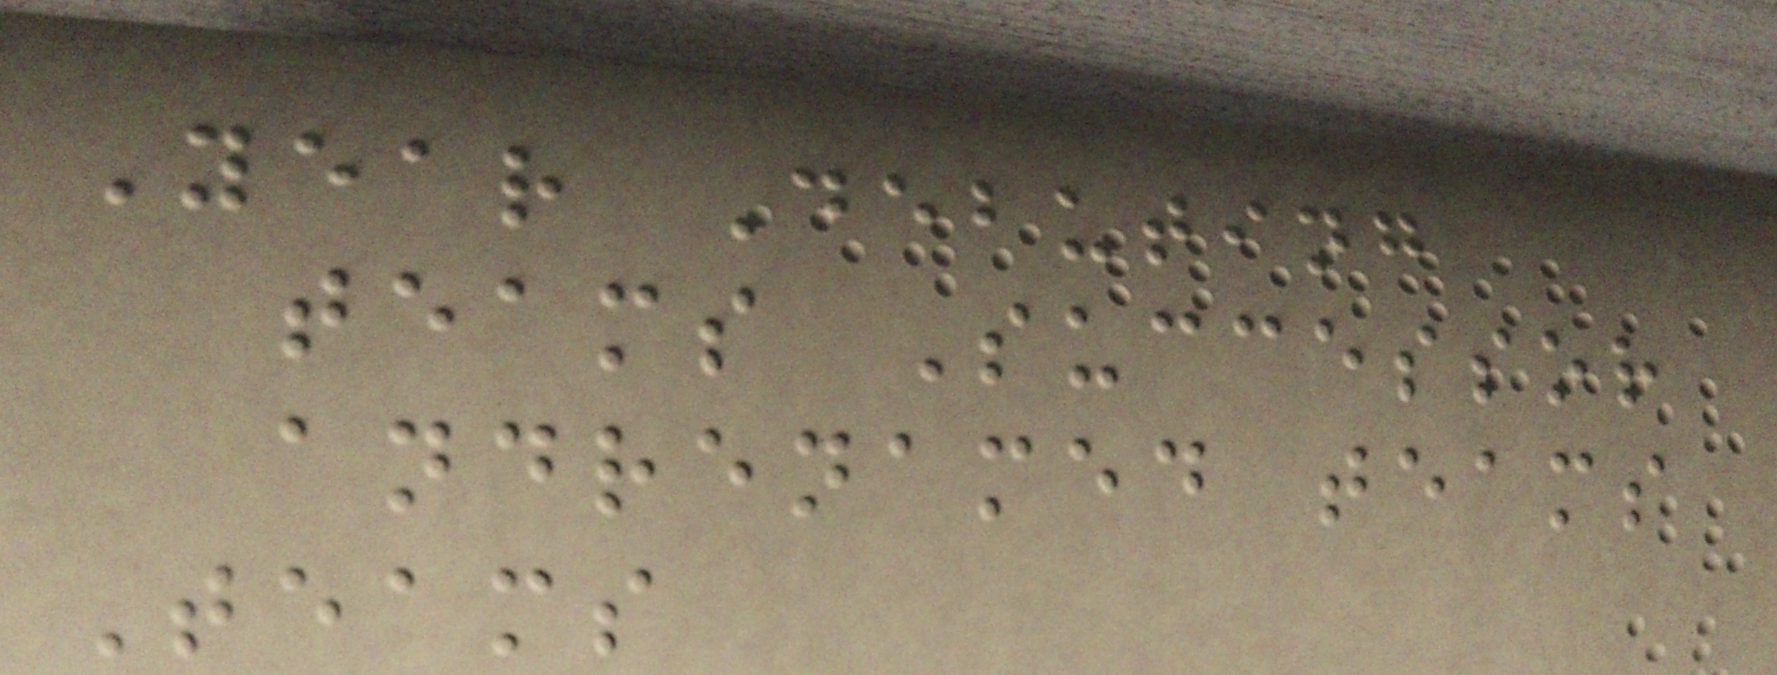Year Debuting
teams Successor
andrenamed teams
Teams
